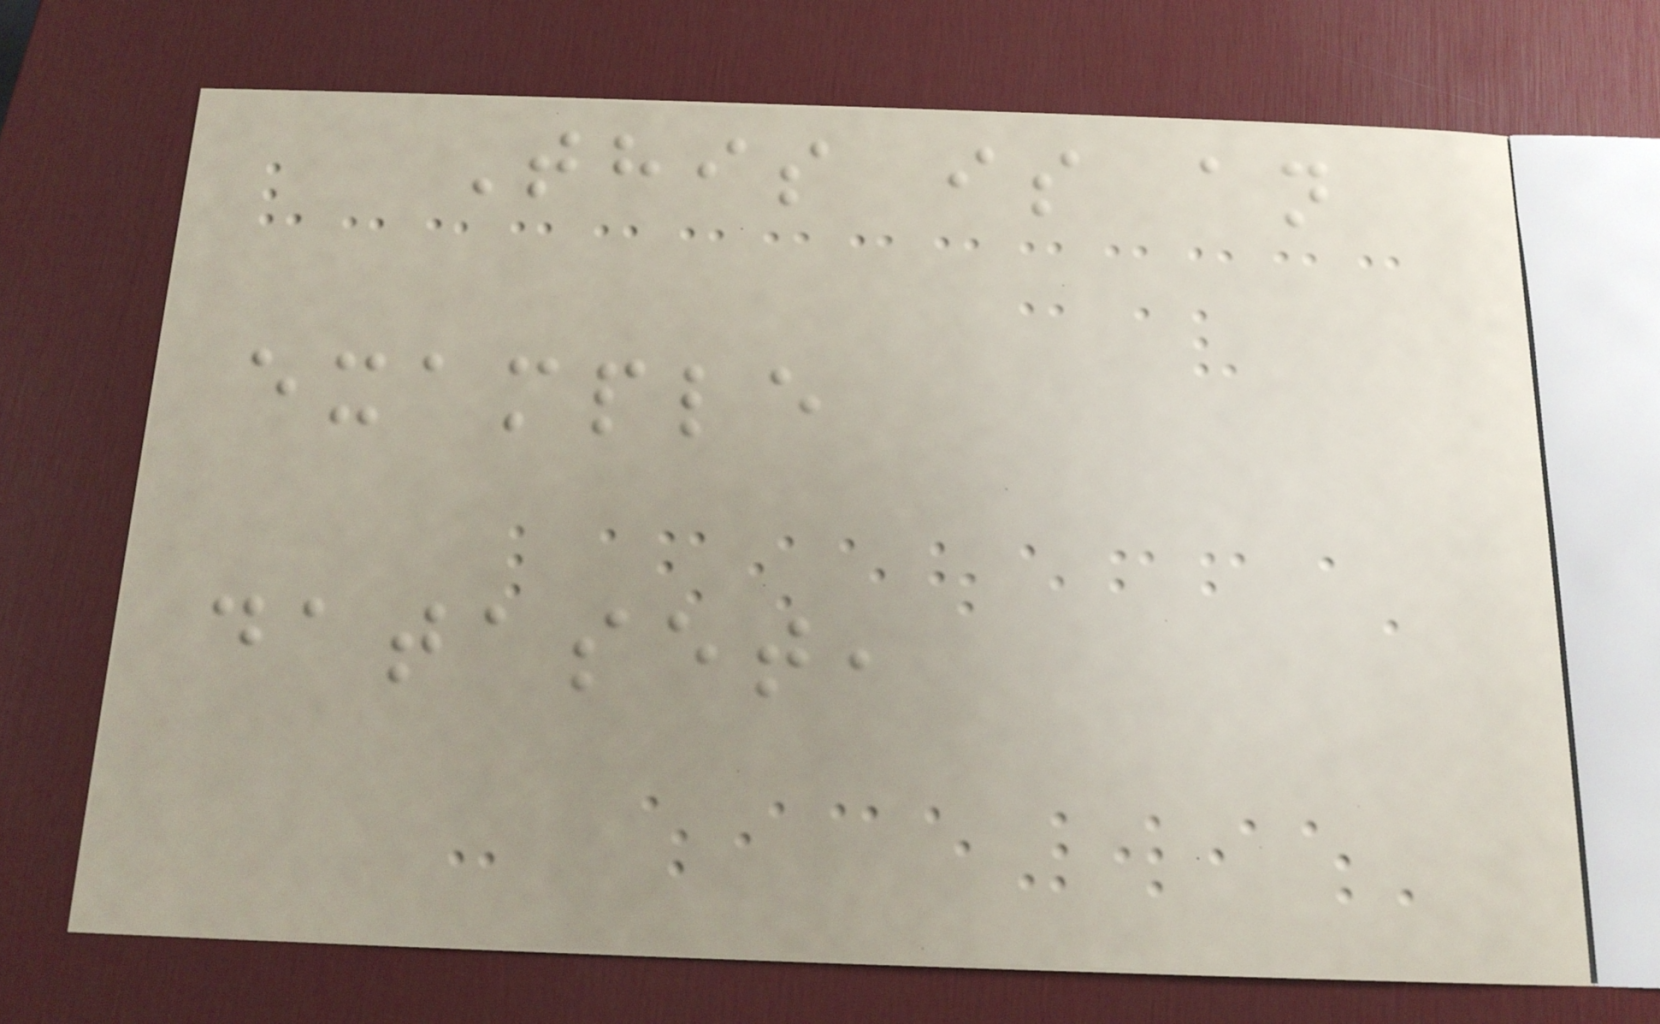This is an
example
dataset,
